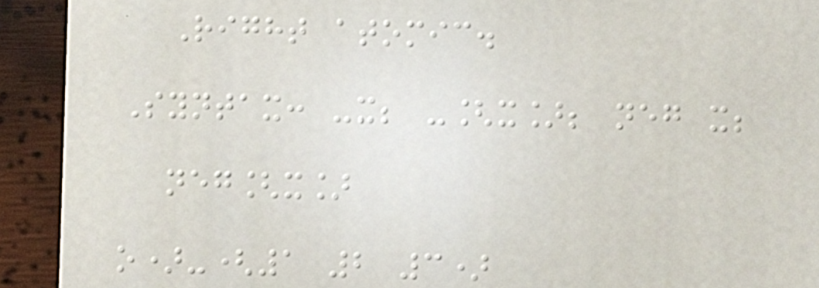Right atomic.
Syntax: -x; -[x]; neg x;
neg[x]
o)-(1 2 3)
